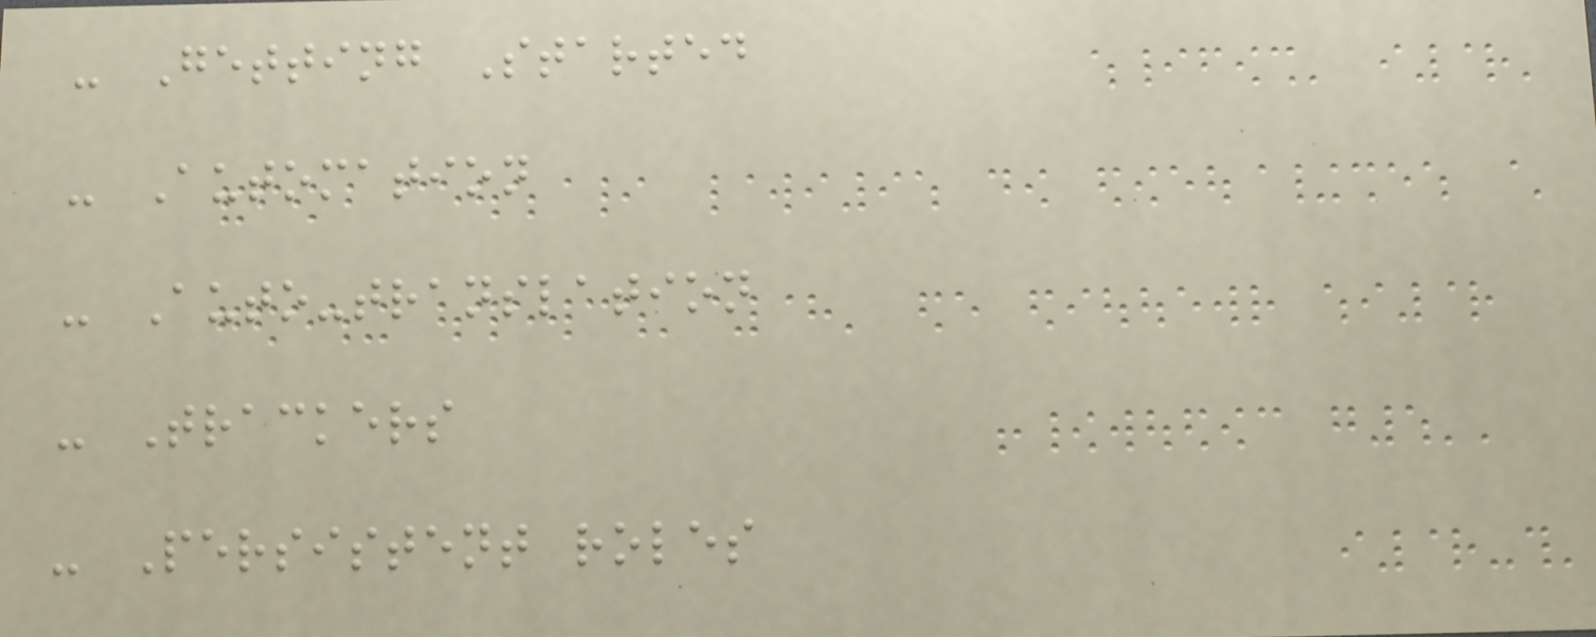- Getting Started
- Automation
- Auto-translation
- Trackers
- Persistent roles
